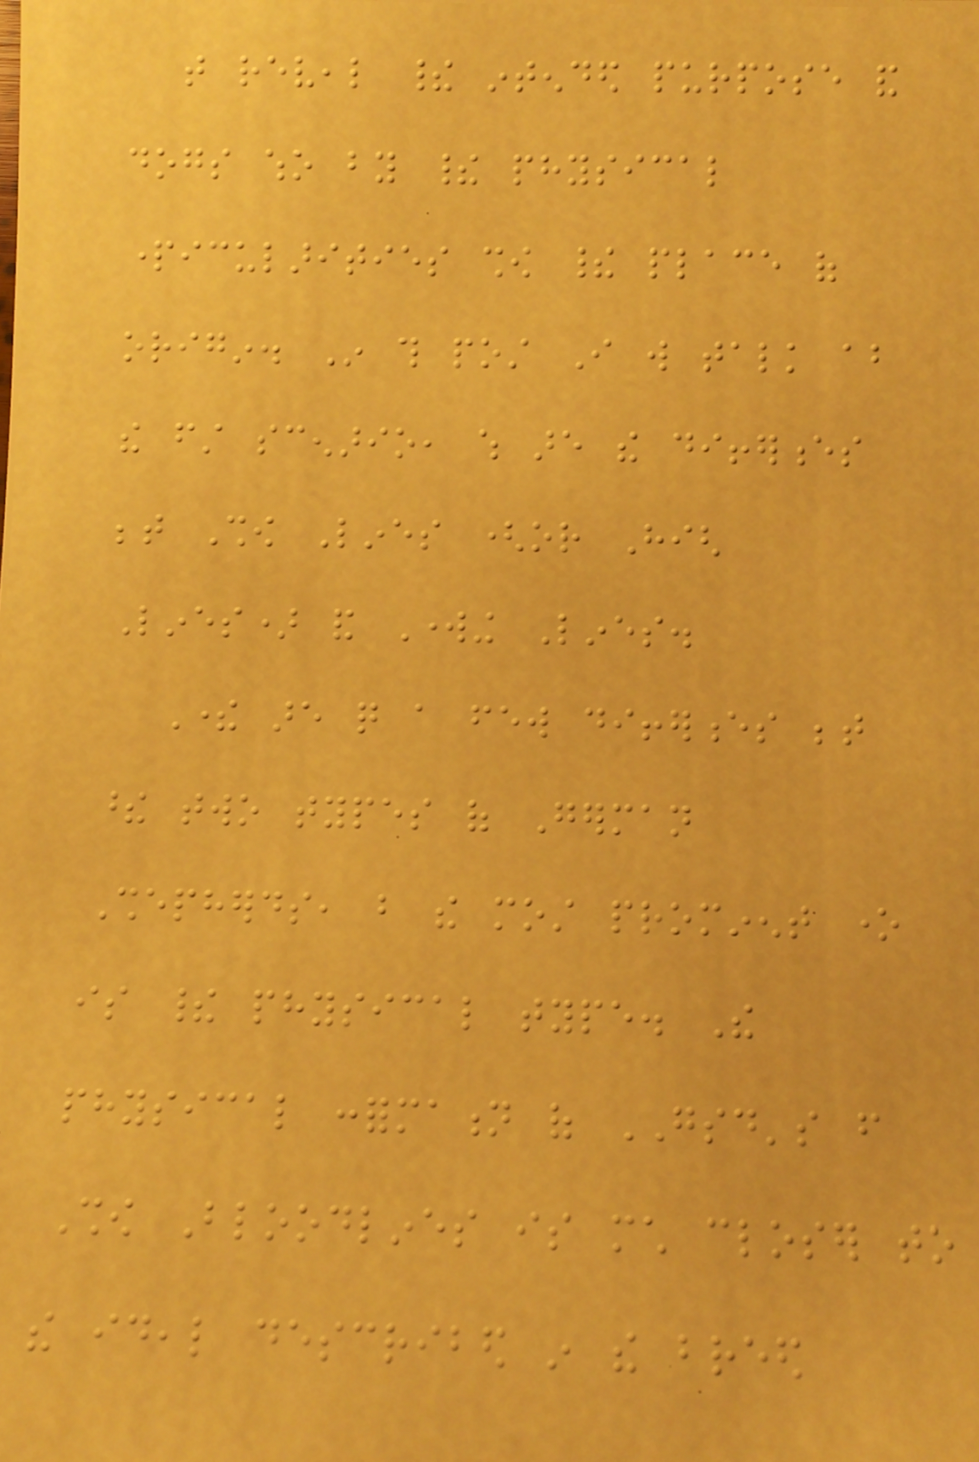that reveal their intended purpose and
dogs who by their physical
particularities show their place of
origin. In this post I will talk about
the first scenario, which are the differences
between Show Lines (or High
Lines) and Working Lines.
There are quite a few differences between
these two types of German
Shepherds, but the most prominent one
is their physical type. The
physical conformation of GSD's from
Show Bloodlines is much closer to
the ideal described in the breed
